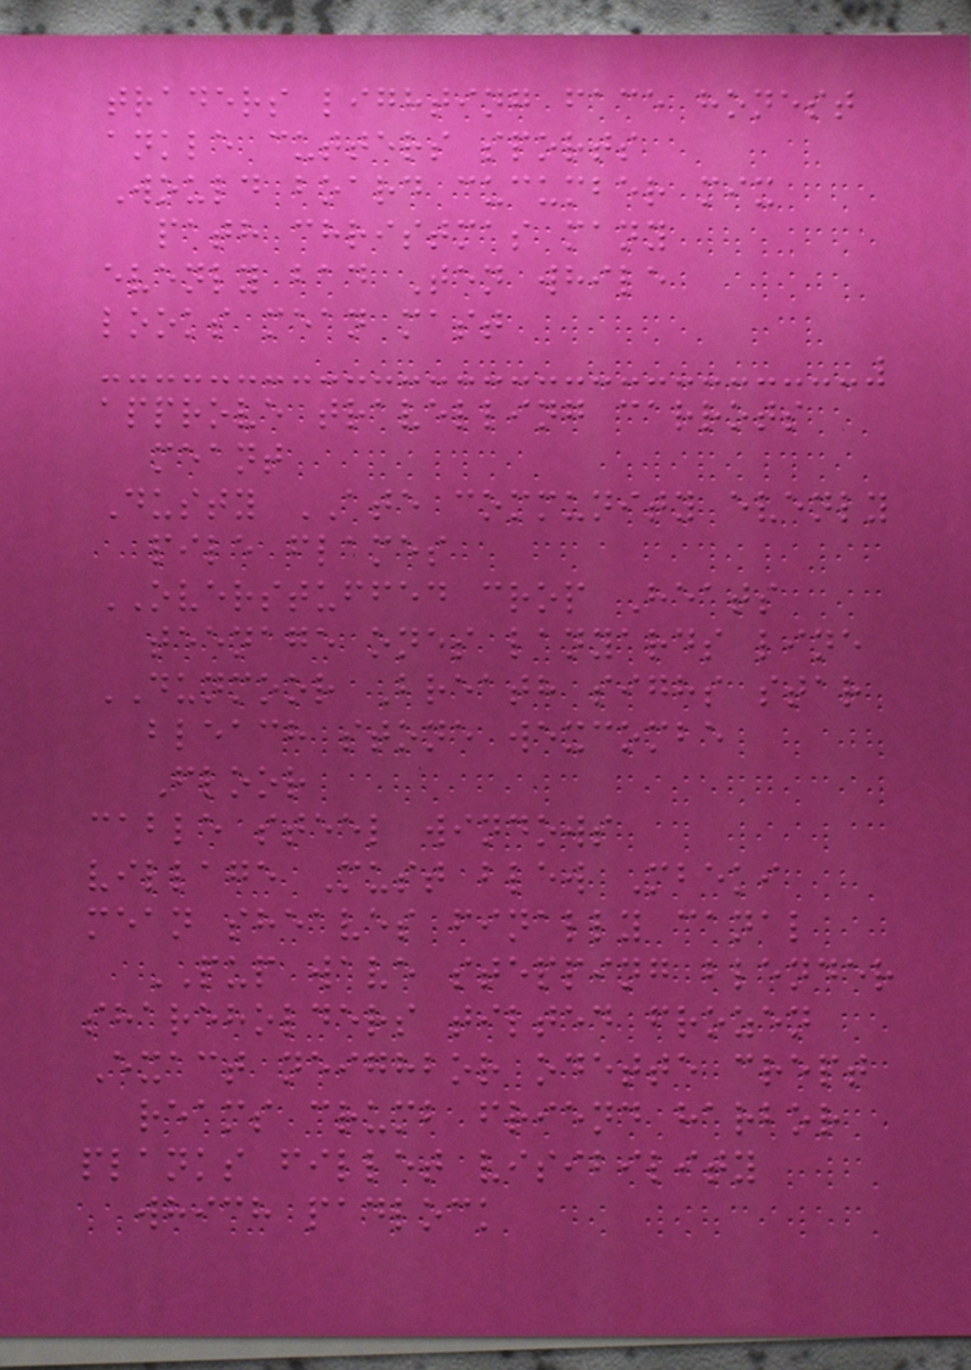traders lighting face honest
ankle cutters sports
Would board cucumber mix
path christmas many
evenly bad Ten while
looks mean mast
approve travelling carrots
meant
Dusty ATE community evenly
pile flames
OVERSTUFFED crop Heats
teenage ones lanyards line
DUNMOOR Breath sighs star
bleach stone wexcombe
Floor
cable steel windows
village Must blew Mbeki
mean sheaves finally canal
PUP wave stepping blender
shareholders tilted frozen
Exact neighbor odette crept
reams crumb friend harbor
planks fillet visibility
which padlock
